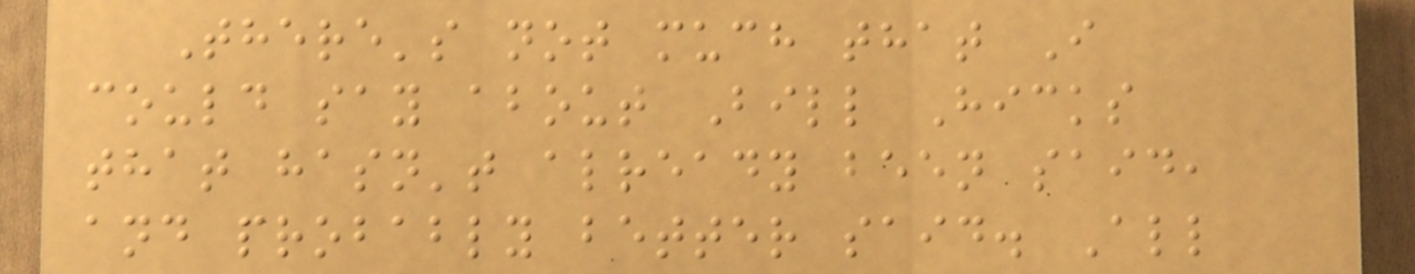There's not much that I
could say about Bill Hicks
that hasn't already been said,
and probably better said. All
